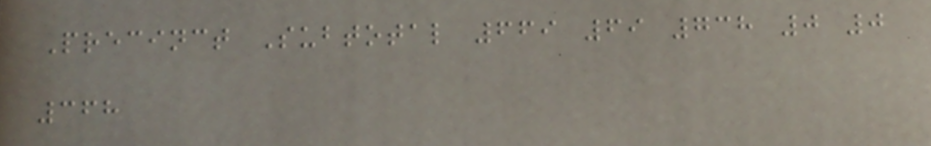Precinct Subtotal 669 69 738 0 0
368
